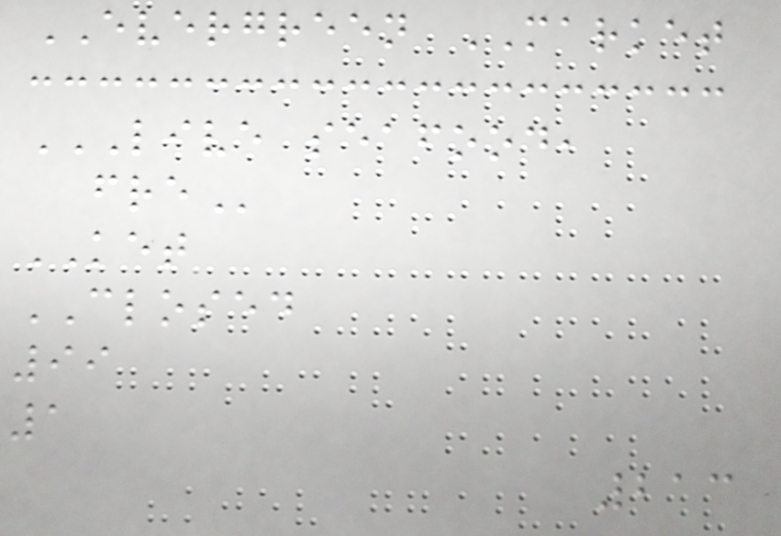EVERGREEN MARKET
LIVE SEAFOOD,
FRE
KET
CLOSED
99
1
213
